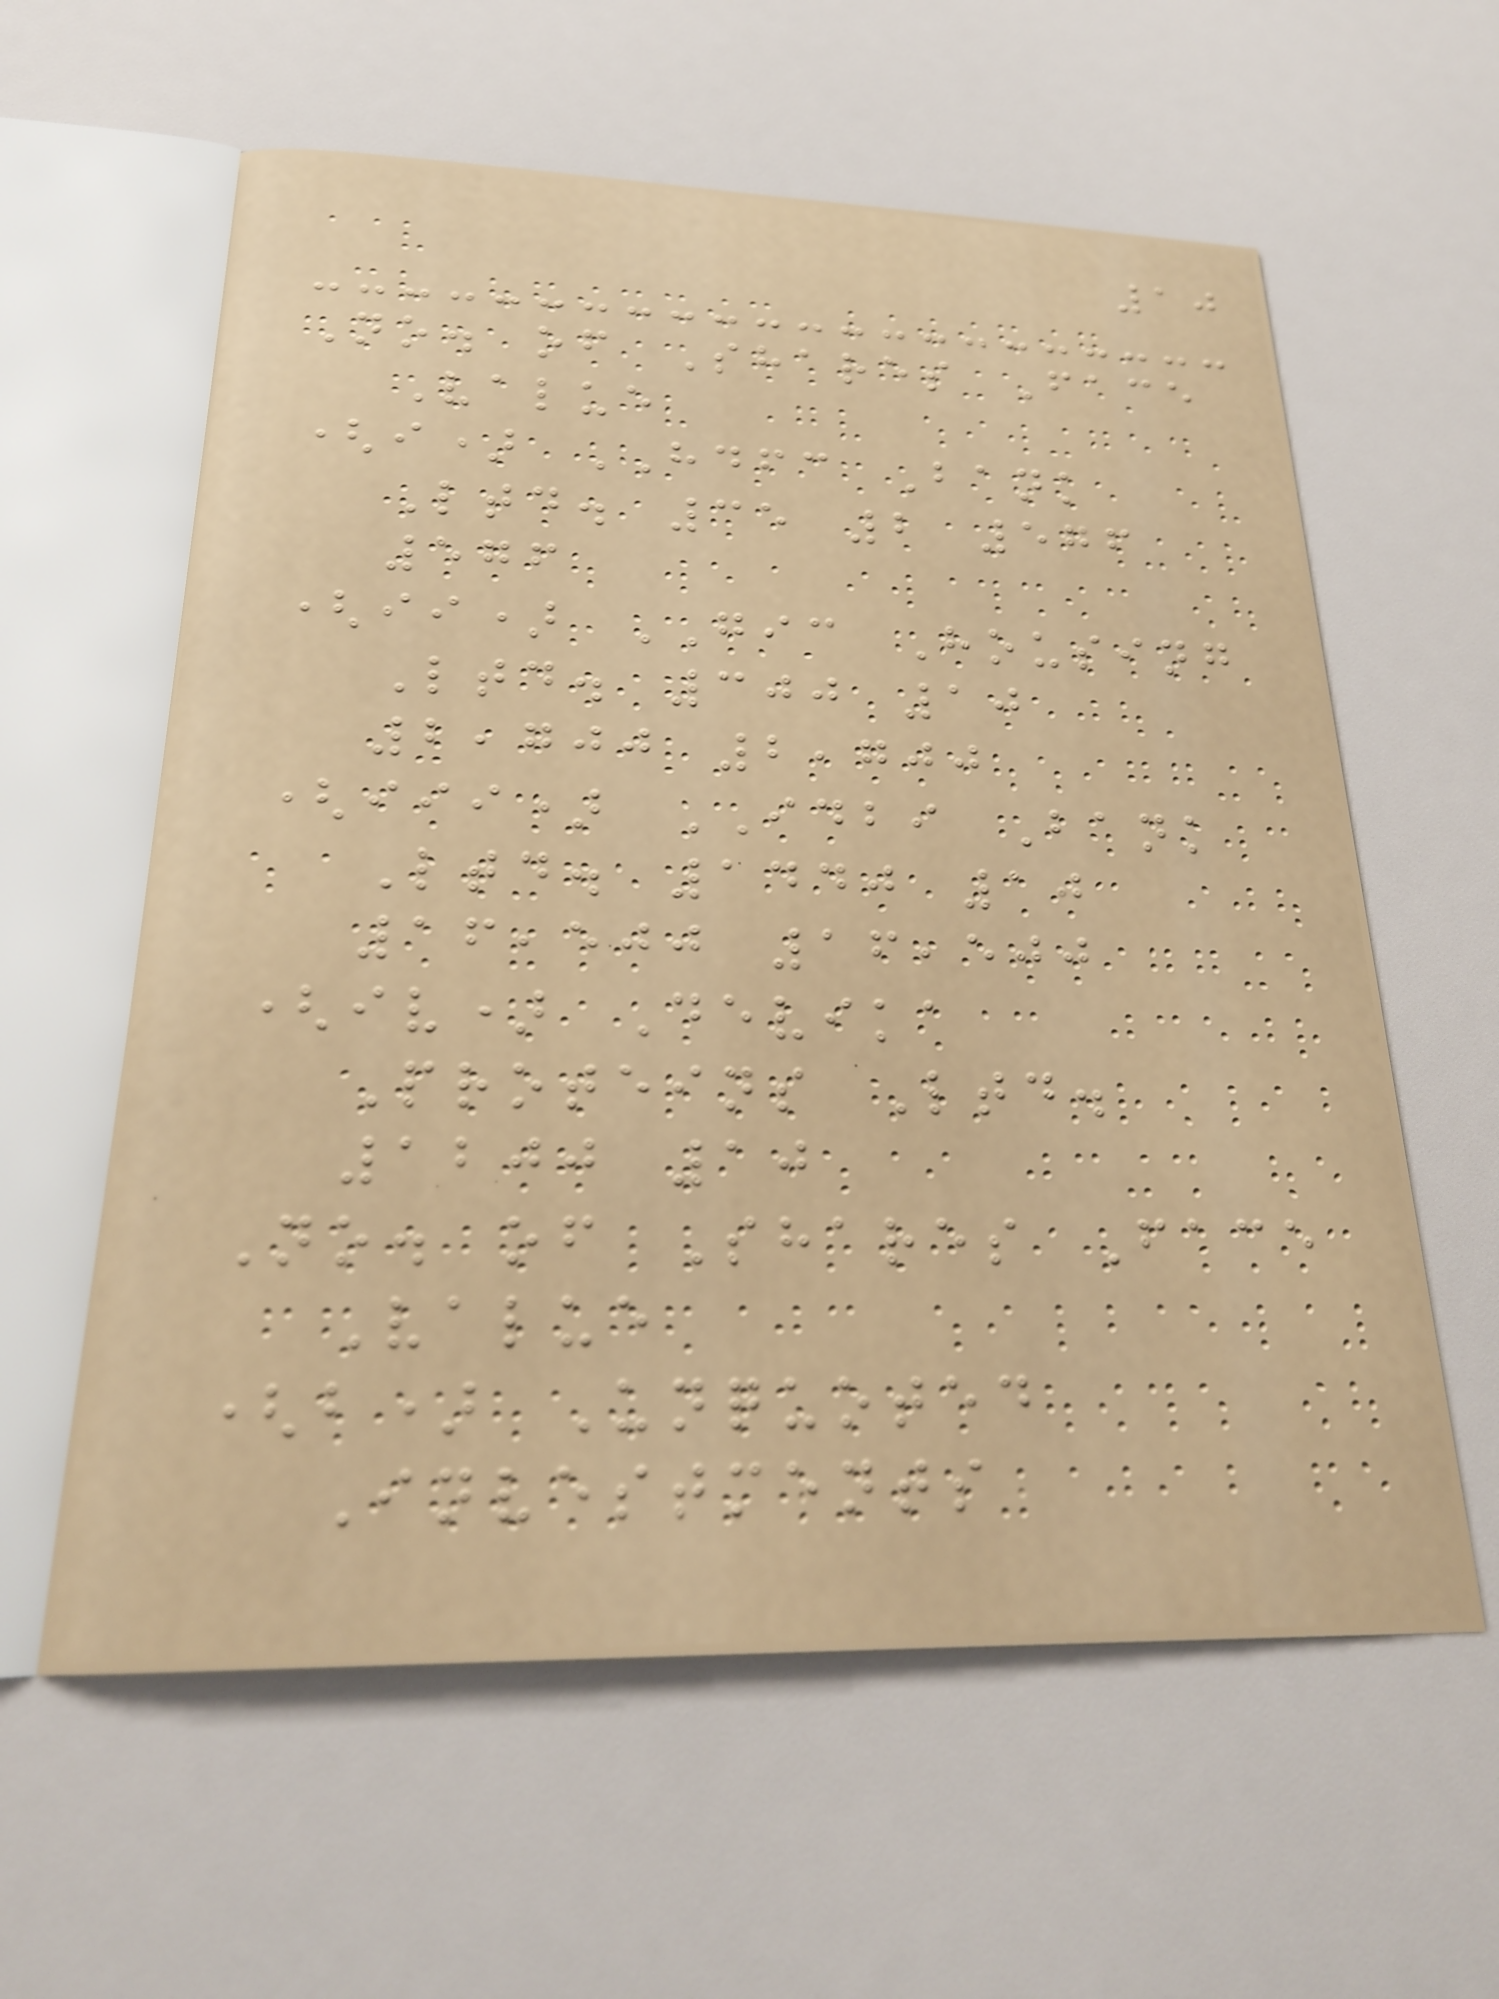10
No. of Shares Face
Value
(i) HDFC Bank
Ltd. 35 2 576
576
(ii) GIC Housing
Ltd. 300 10
2,700 2,700
(iii) IDBI Bank
Ltd. 1440 10
16,500 16,500
(iv) Devika
Proteins Ltd.
1200 10
No. of Shares Face
Value
(b) Unquoted
Investments
